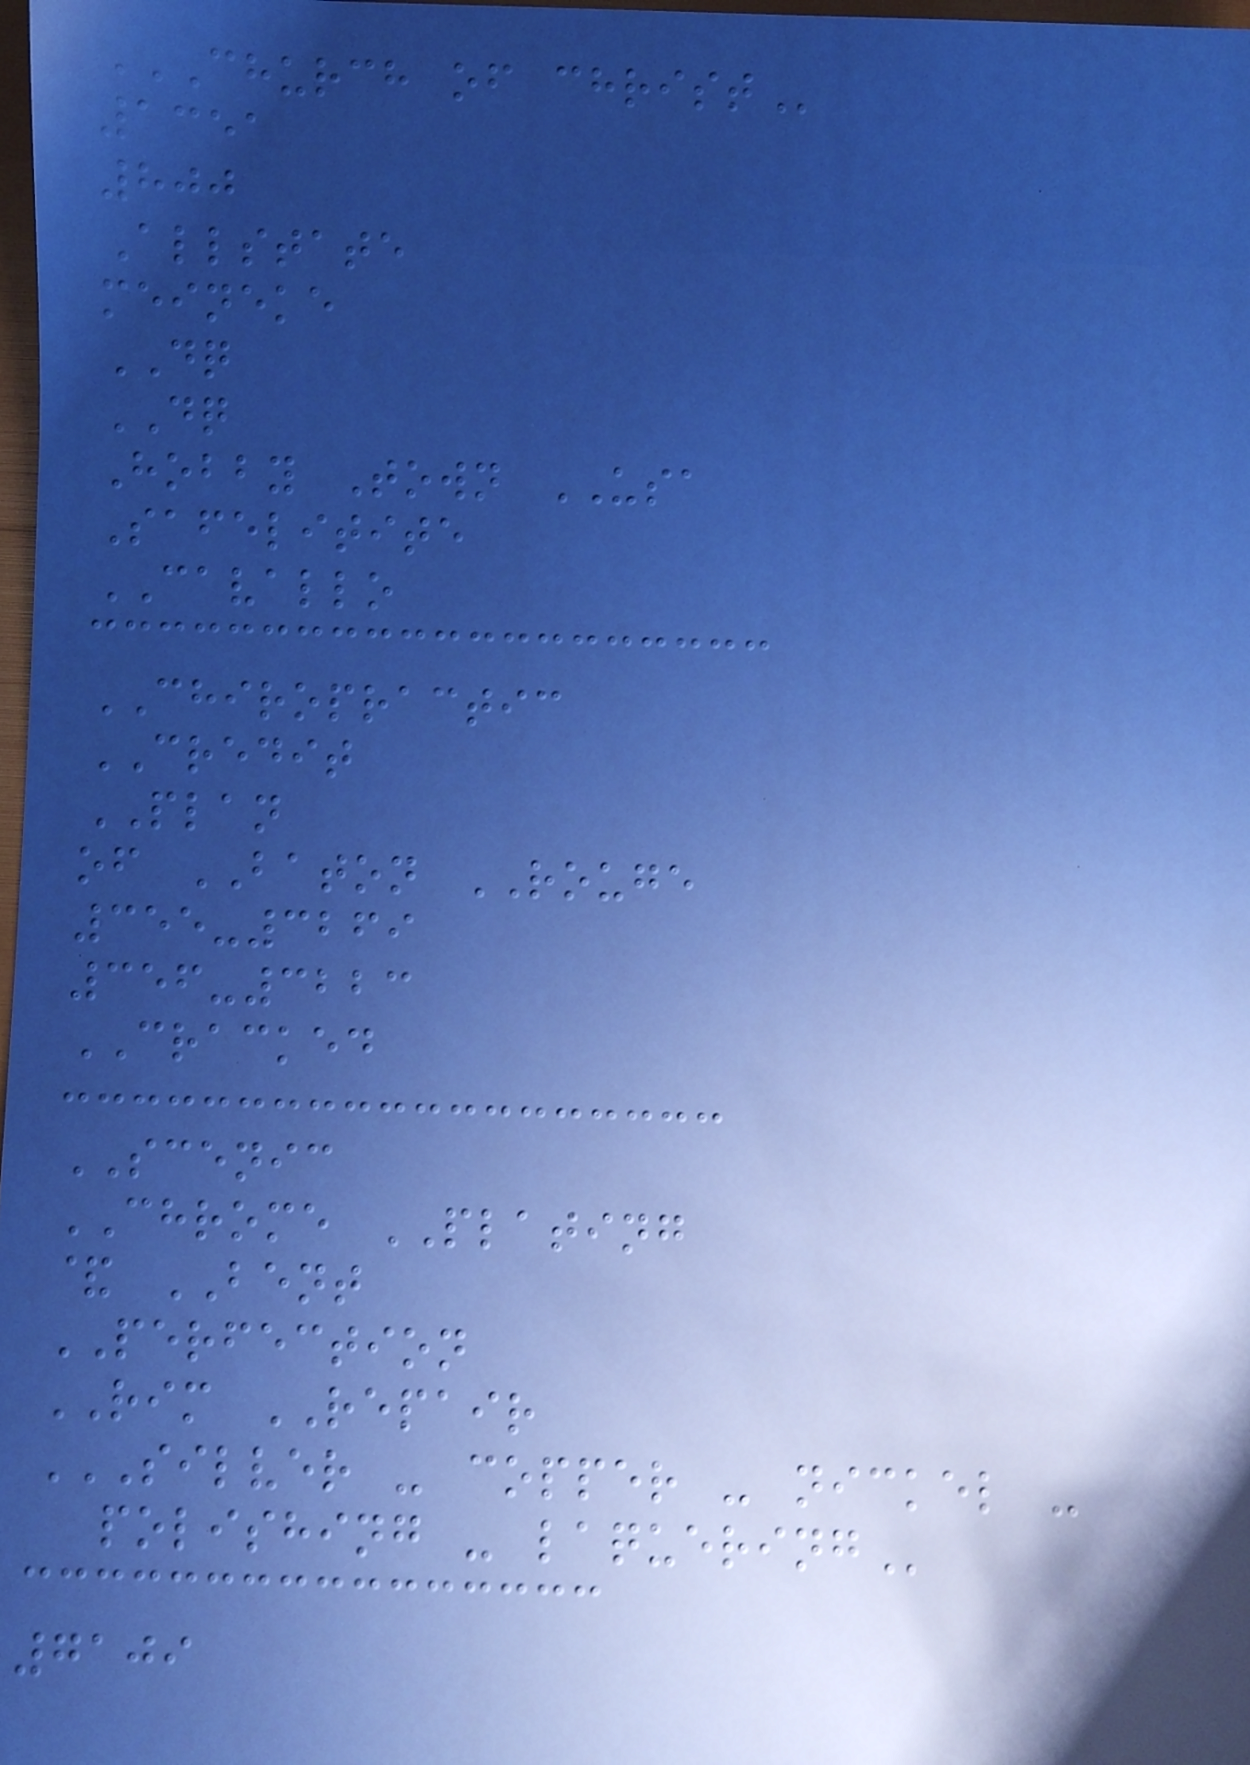CHURCH OF CHRIST
1351
800
Allstate
meineke
DQ
DQ
Hobby Town USA
Safelitite
CAVALLO
CHIROPRACTIC
CREDIT
PLAN
of BATON ROUGE
355-3269
356-3223
CRACKED
SCENIC
CHROME PLATING
& BENT
PERFECTION
RIM REPAIR
SILVER - COPPER - NICKEL -
POLISHING - LAQUERING
7109
